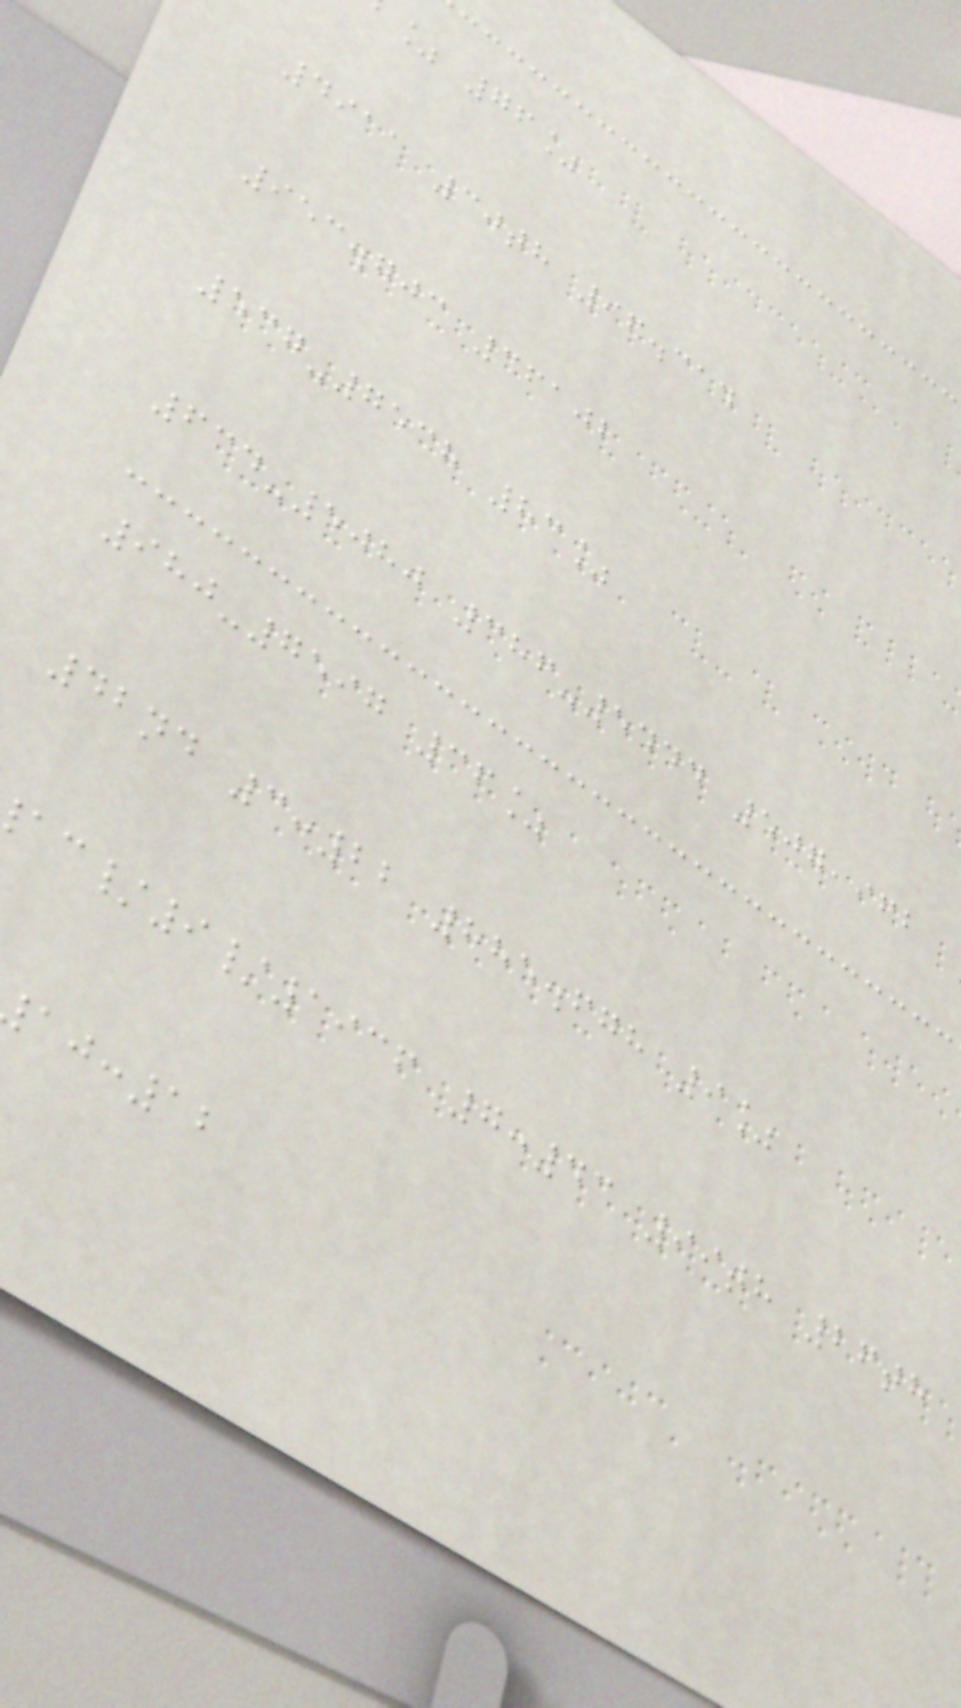% 76%
4911 30th 96.314
953.703 36102
537-7538 83%
634-5080 386-5444 507,962
980-7597 36%
42nd 3:22 885.678 9%
/9/1936 7:43 99th 26th
:12
